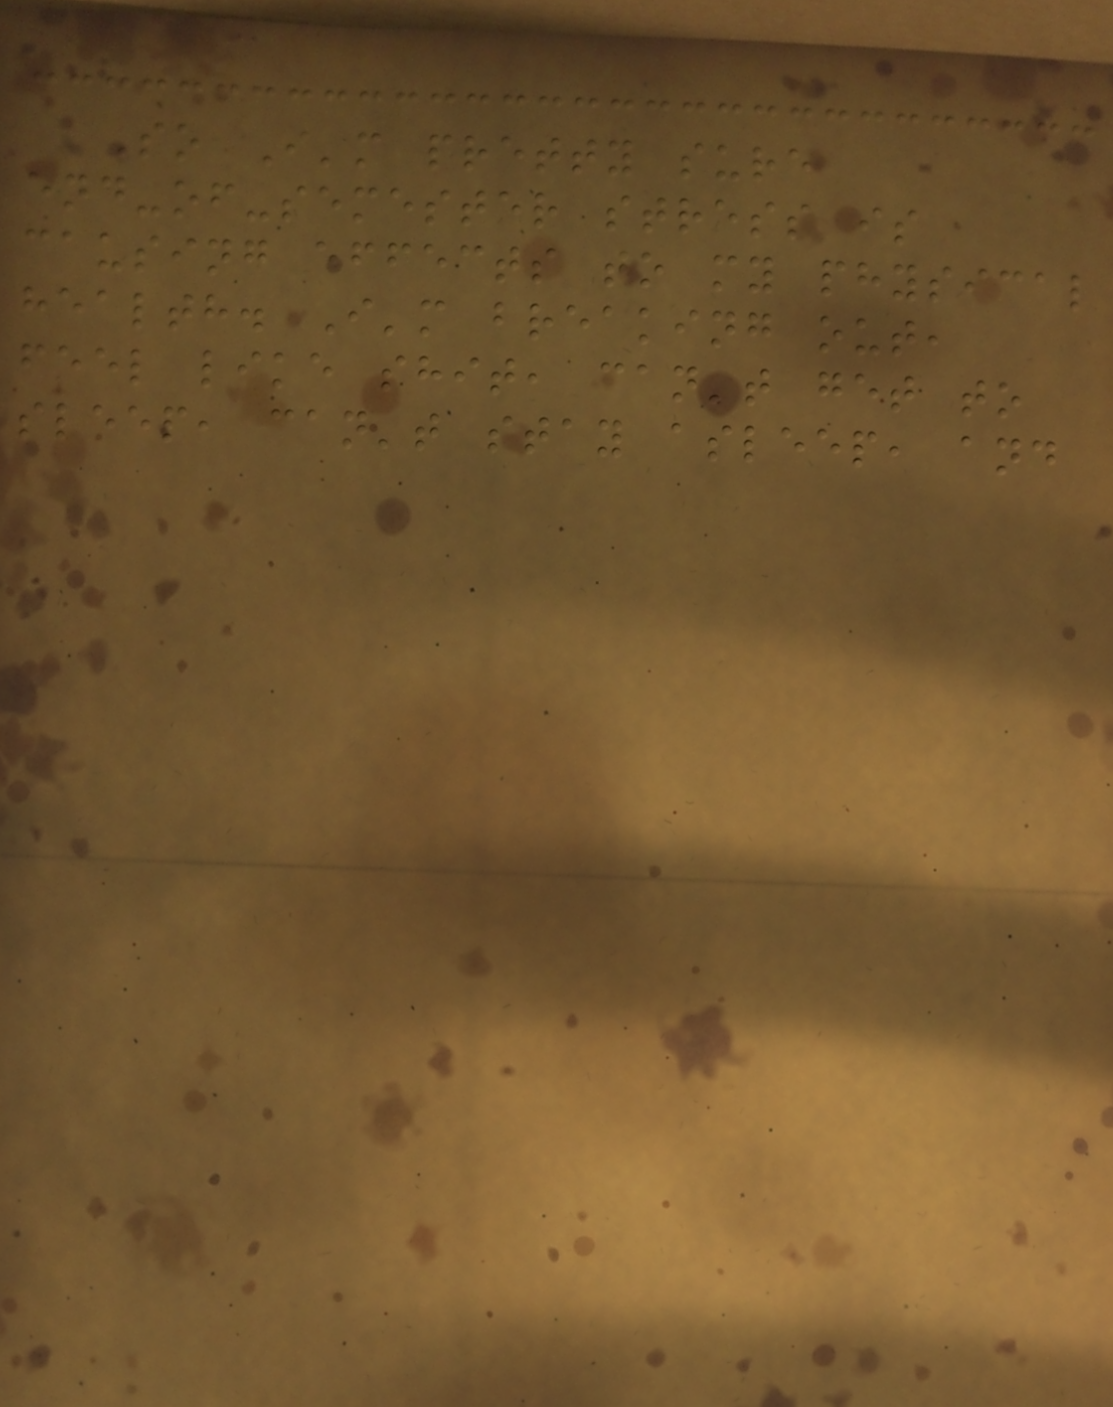So I'm pretty sure
end-of-semester stress is
causing effects to my physical
health. I'm breaking out,
feel like shit, can't get to
sleep, can't stay asleep, and
